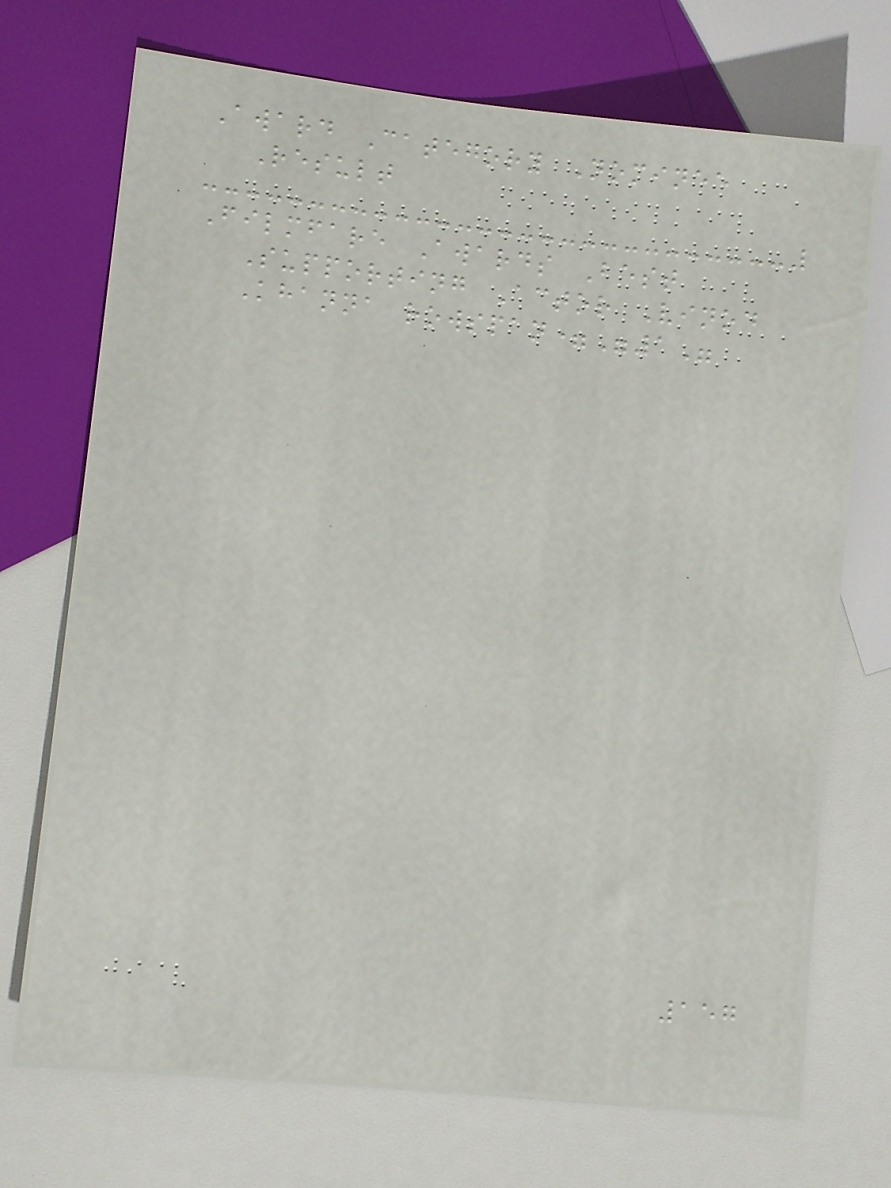Award Category Nominee
Result
Filmfare Awards Best
Supporting Actor Vinod
Khanna rowspan="1"
157
